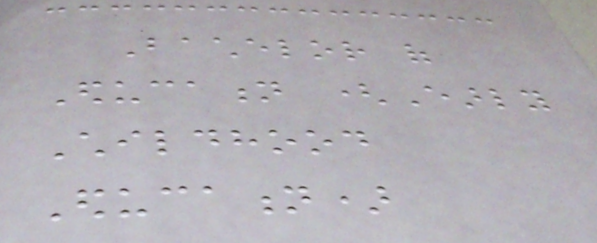Bachelor of
Education (Early
Childhood
Education)
